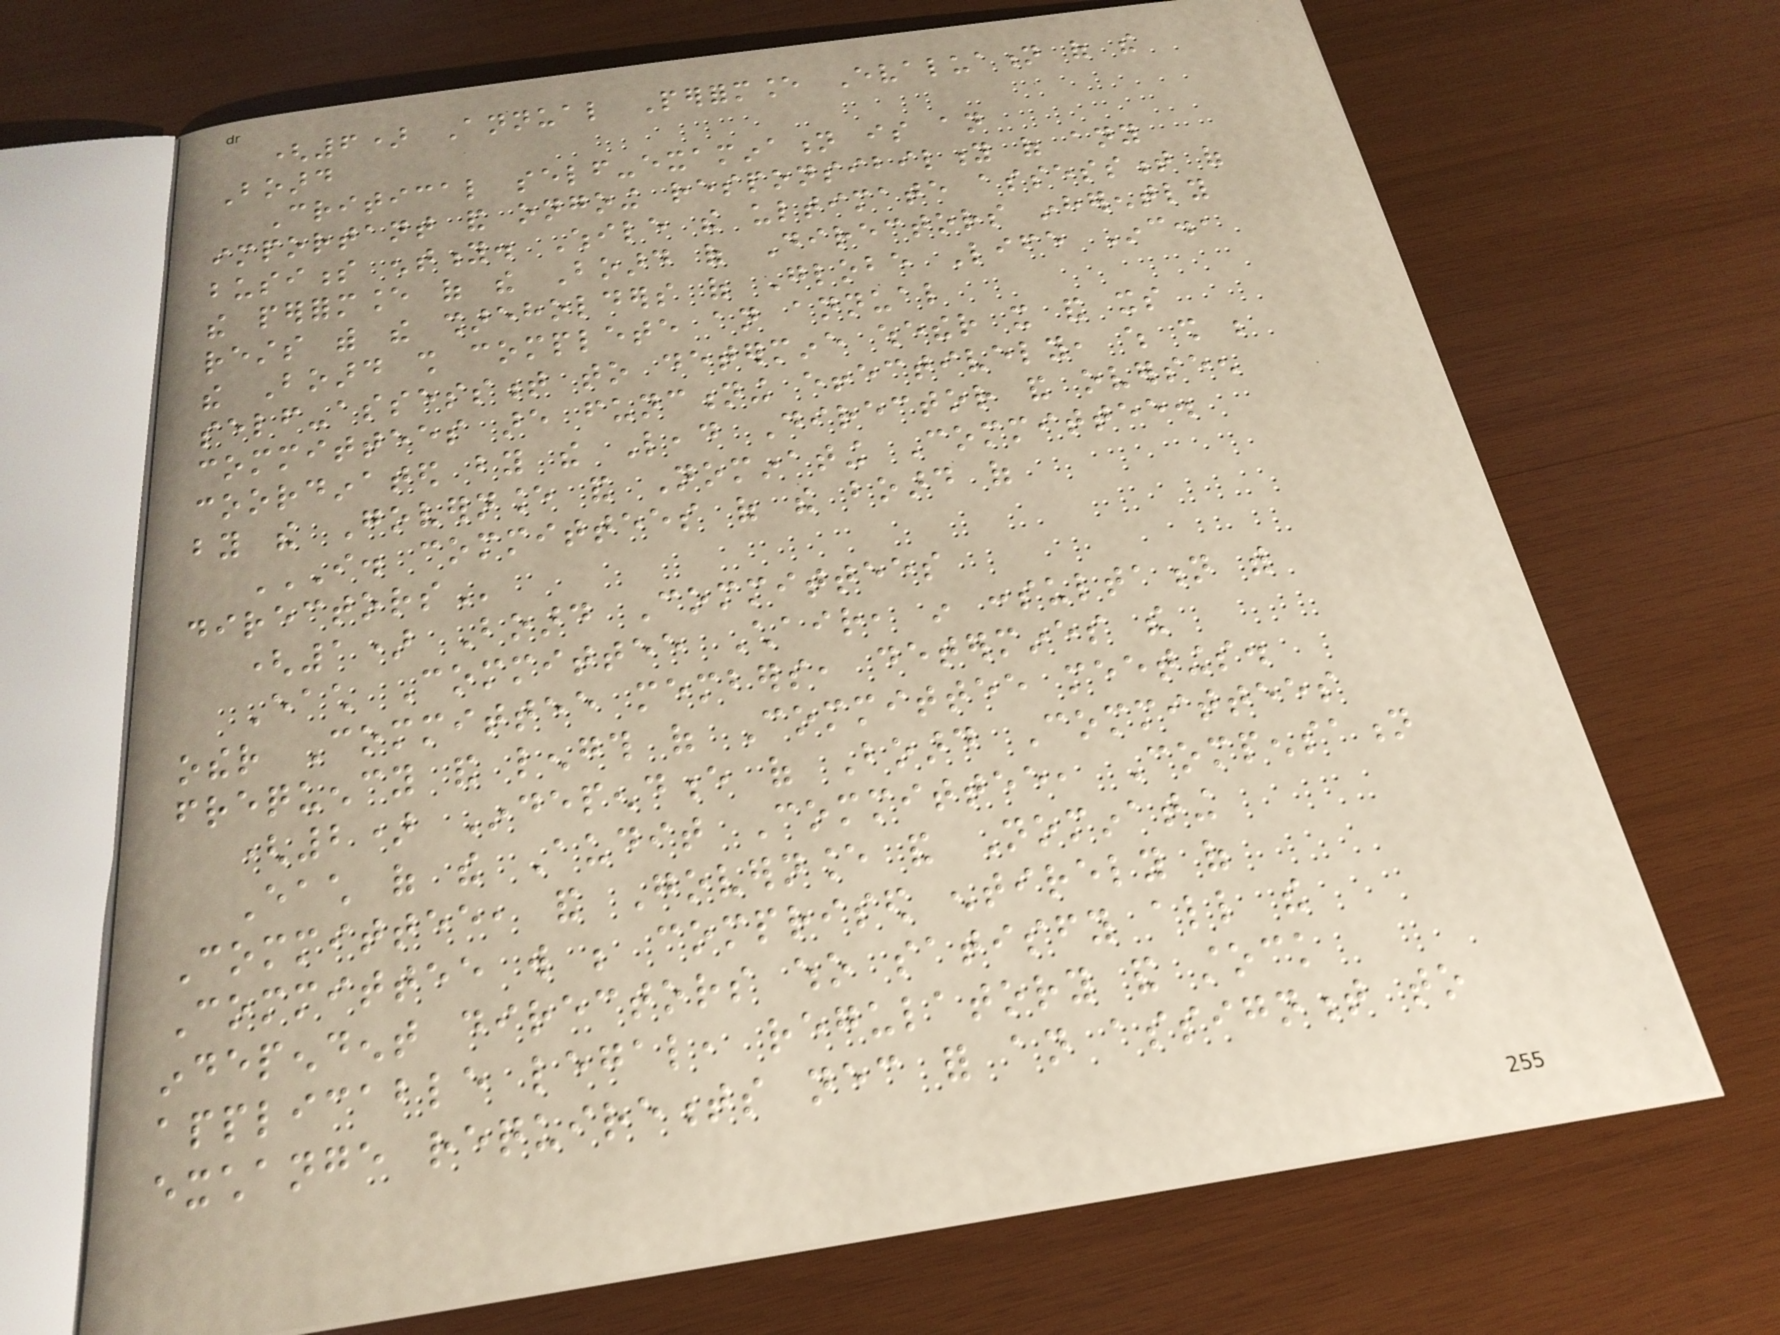(6) Annual Performance Evaluation of the
Board
Critical self-examination is an
important and ongoing responsibility of any
business entity. While the ultimate assessment of
the performance of the Board of Directors inherently
rests with the shareholders of Globe Life Inc.,
the Board shall complete an annual
self-assessment to determine whether it and its
committees are functioning effectively, which shall be
coordinated by the Lead Director and overseen
by the Governance and Nominating Committee.
I. COMMITTEES OF THE BOARD OF
DIRECTORS
(1) Board Committees
Each Committee Chair, in consultation with
other Committee members, determines the
frequency and length of Committee meetings.
(2) Independence of Board Committees
Each of the Audit Committee, Compensation
Committee, and Governance and Nominating
Committee will be comprised entirely of
independent directors who satisfy all the
applicable legal, regulatory and stock
exchange requirements necessary for an assignment to
